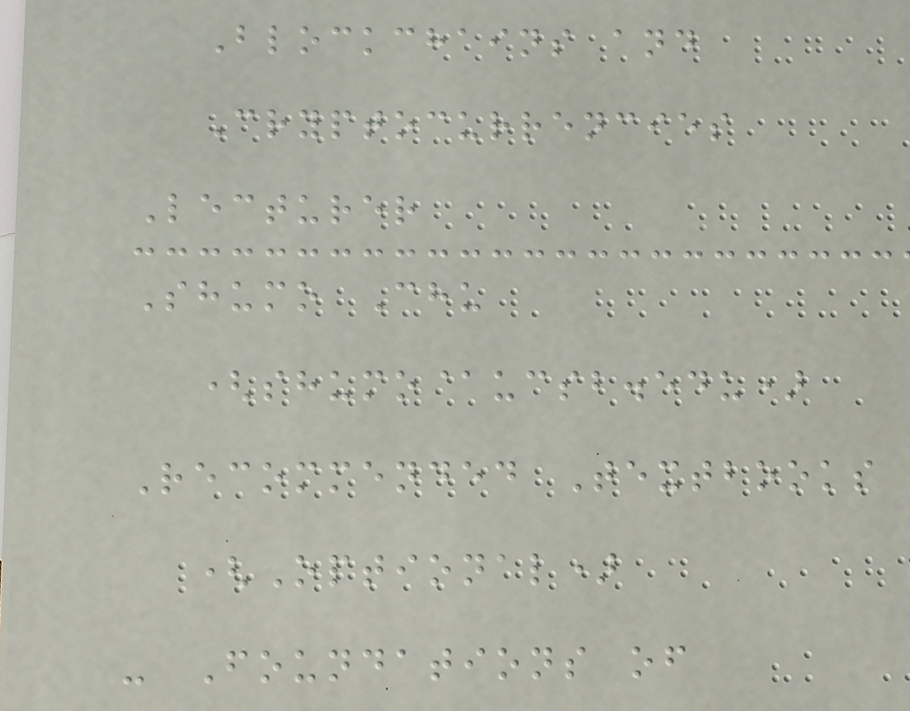Blockchains and
Cryptocurrencies
Lecturer
Shumo Chu
(shumo@ucsb.edu)
Recommended Textbooks
(Optional)
- Foundations of
